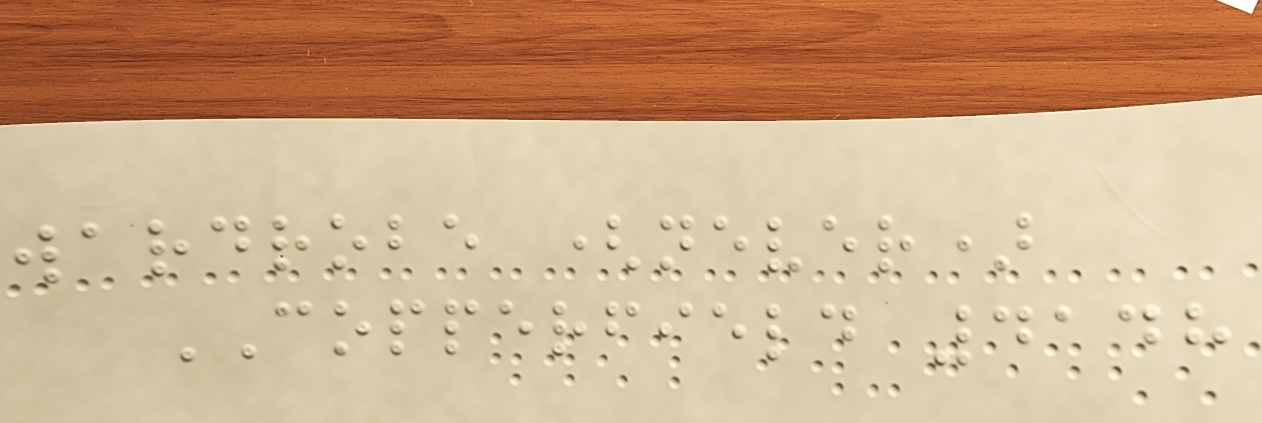wardrobe (never)
COPPERFIELD 4148
